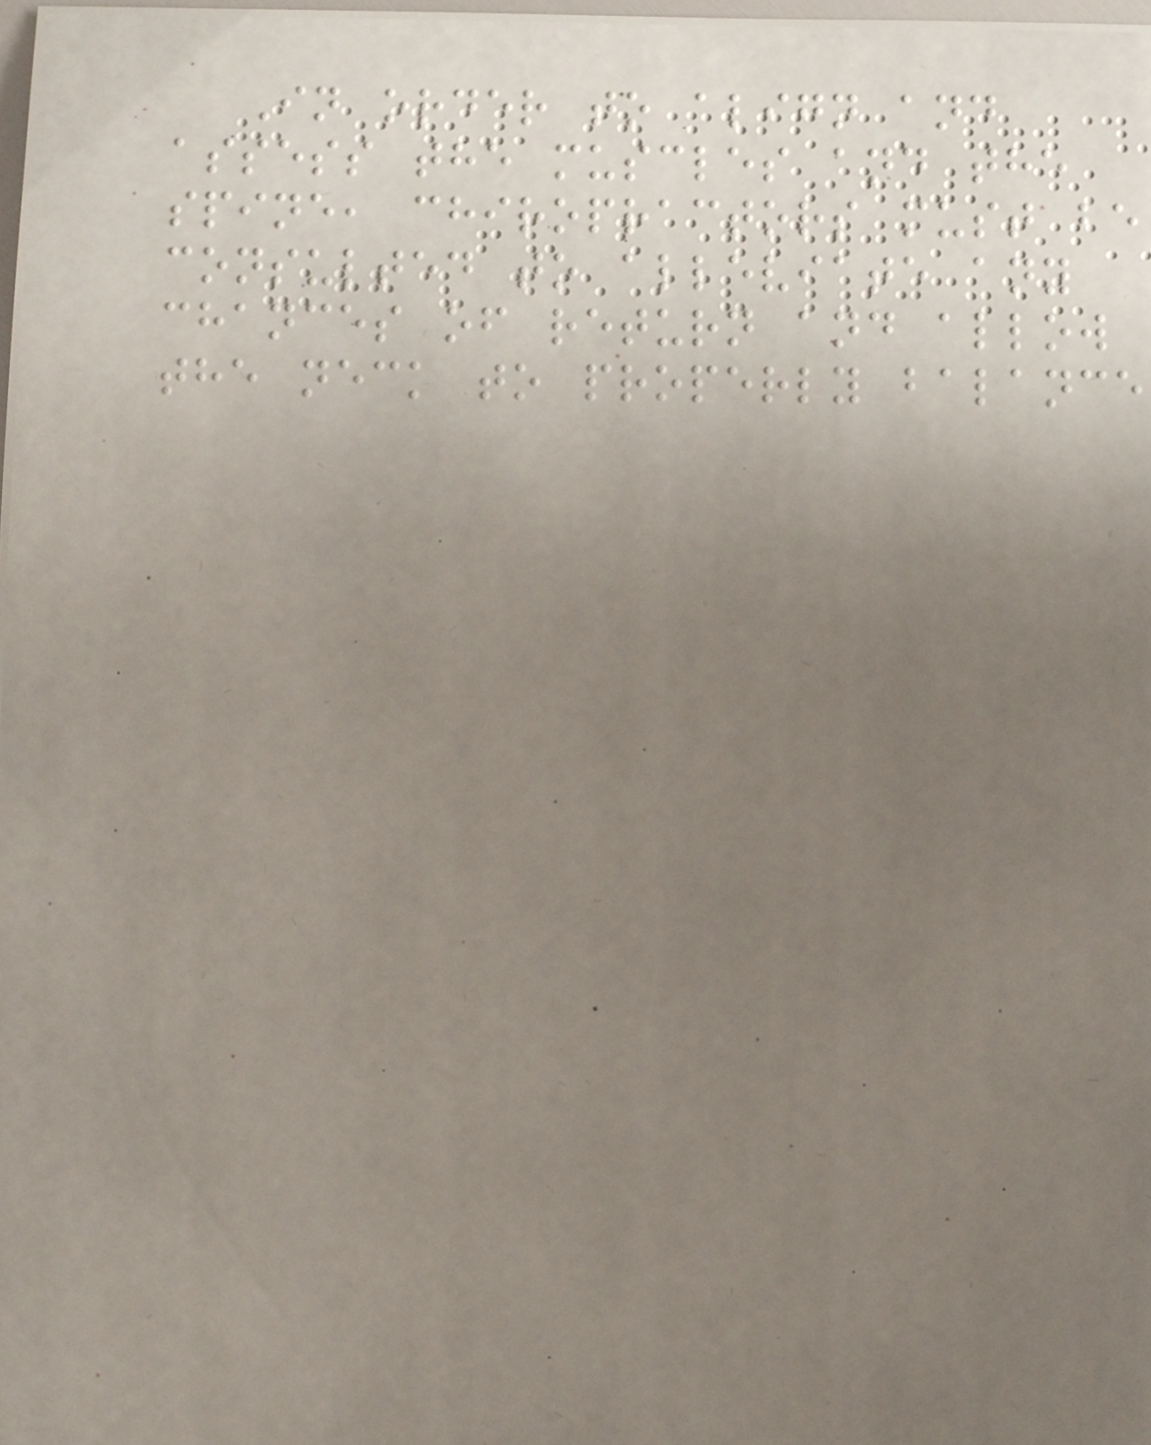In order to align and
assess the muscles and the
spine, chiropractors must be
consulted to alleviate any
chances of return and allow
the neck to properly balance
